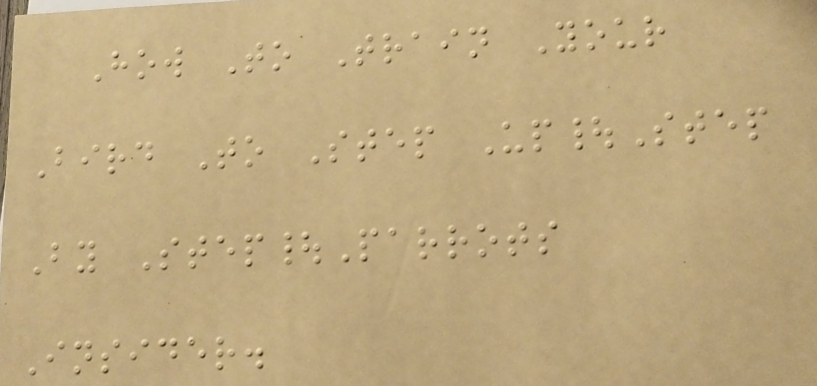How To Train Your
Bird To Step Up|Step
By Step|Parrots
Insider.
